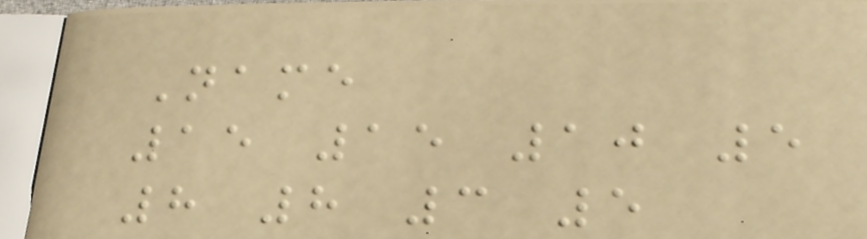Name
15 15 10 5
8 8 3 5
